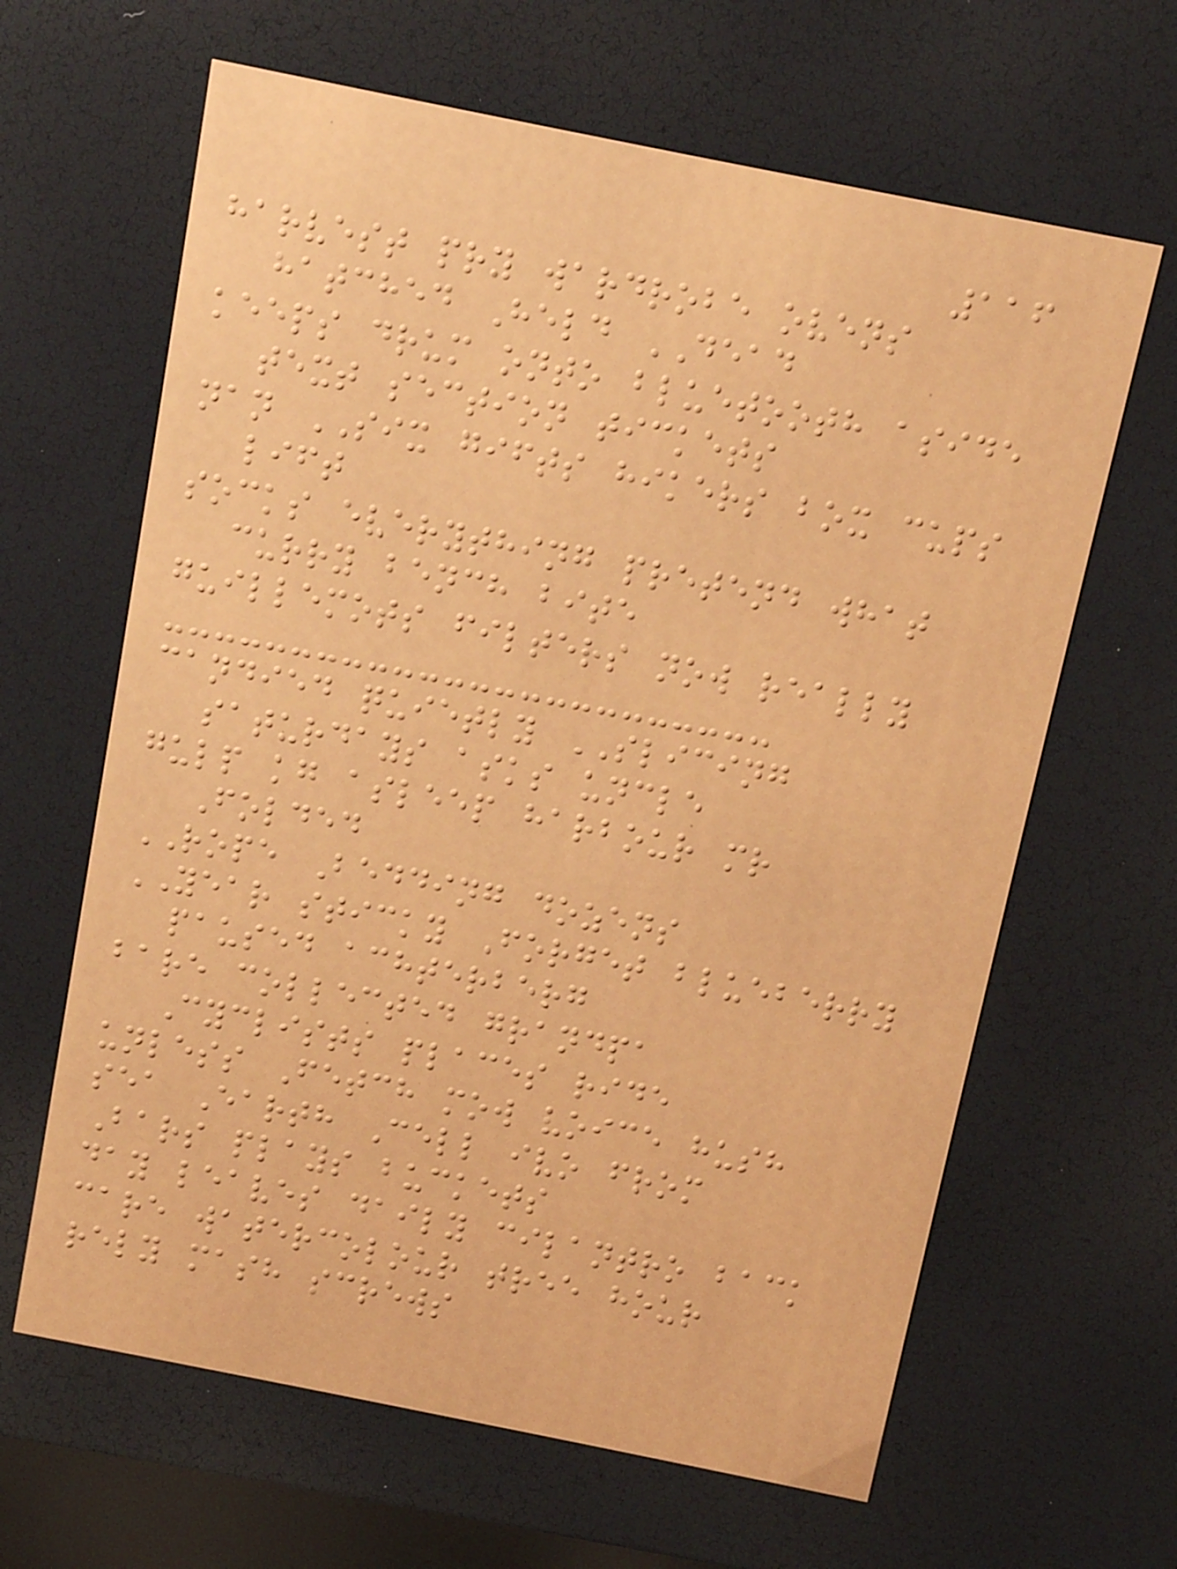116
harvest pry wardrobe ovens
hatched Held DEAD
keeps drum onto bluetooth aside
text section tickets
nan SIX gifts hikers box cups
lift
socks everything pretend what
curry bench bite
guillemots filters now really
candied quietly SLICING
saturdays asks uncle
gulp kg asleep harbour mr
Folded
ROPE Bedding dozens
YEAR sticky Forget blueberry
paused achterberg
bare collected grandpa
Cyclists places ride
unless Fetch mow voice hush
sea Earth Cell ivo from
Bars plays buckets
day leaves daily cilantro back
care watercolour tree hour
rely mash screws
